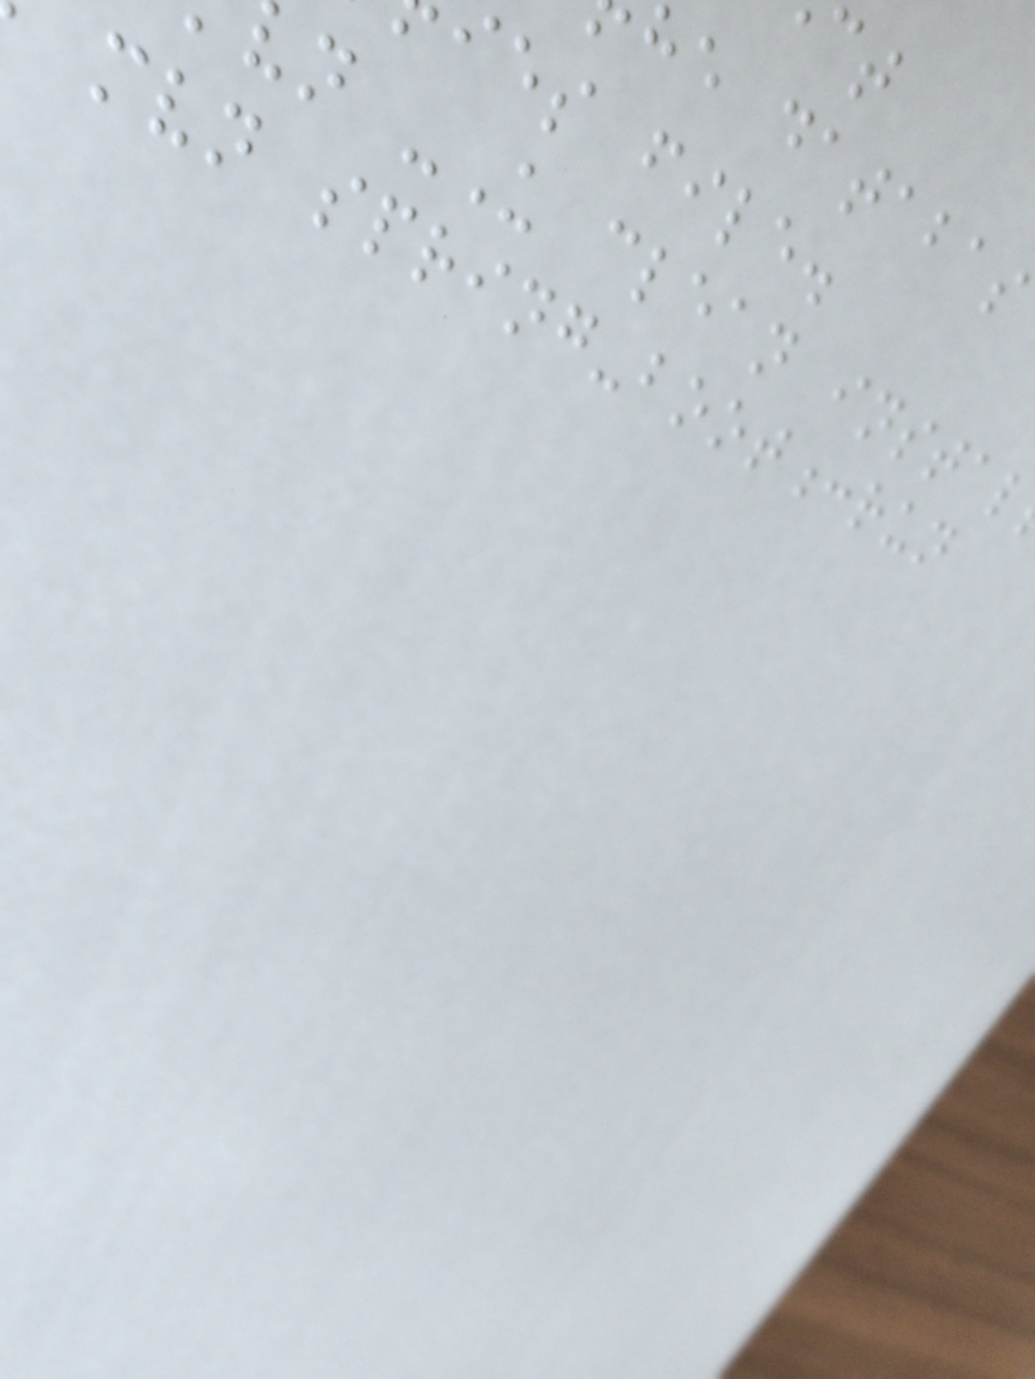he databas
ies file.
n -U clean instal
mvn spring-boot:run
